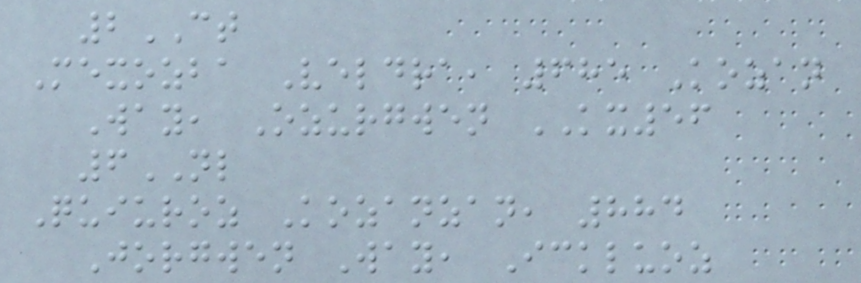2CT
Mexozba Veldra, 685 Kozan
Way, Ozurgwen KX56
6NL
Quiuroz Kozanzan, 884
Jorgwen Way, Ickluoz
